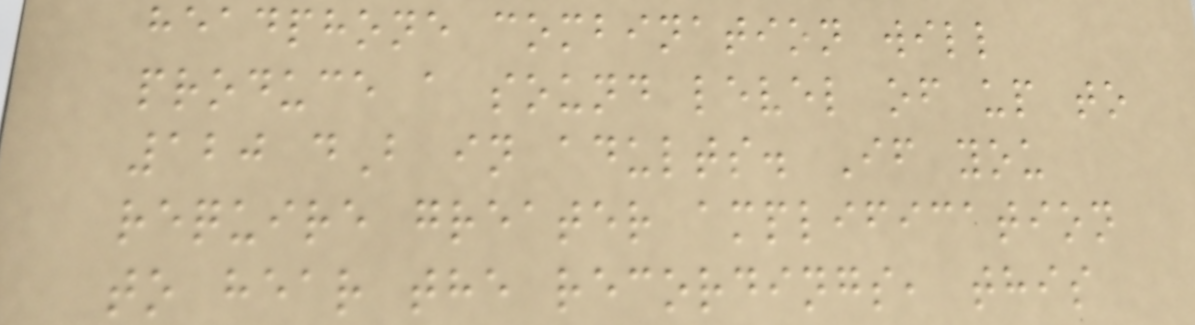headphone combination will
produce a sound level of up to
120 dB in adults. If you
require greater amplification
to hear the recordings, this
